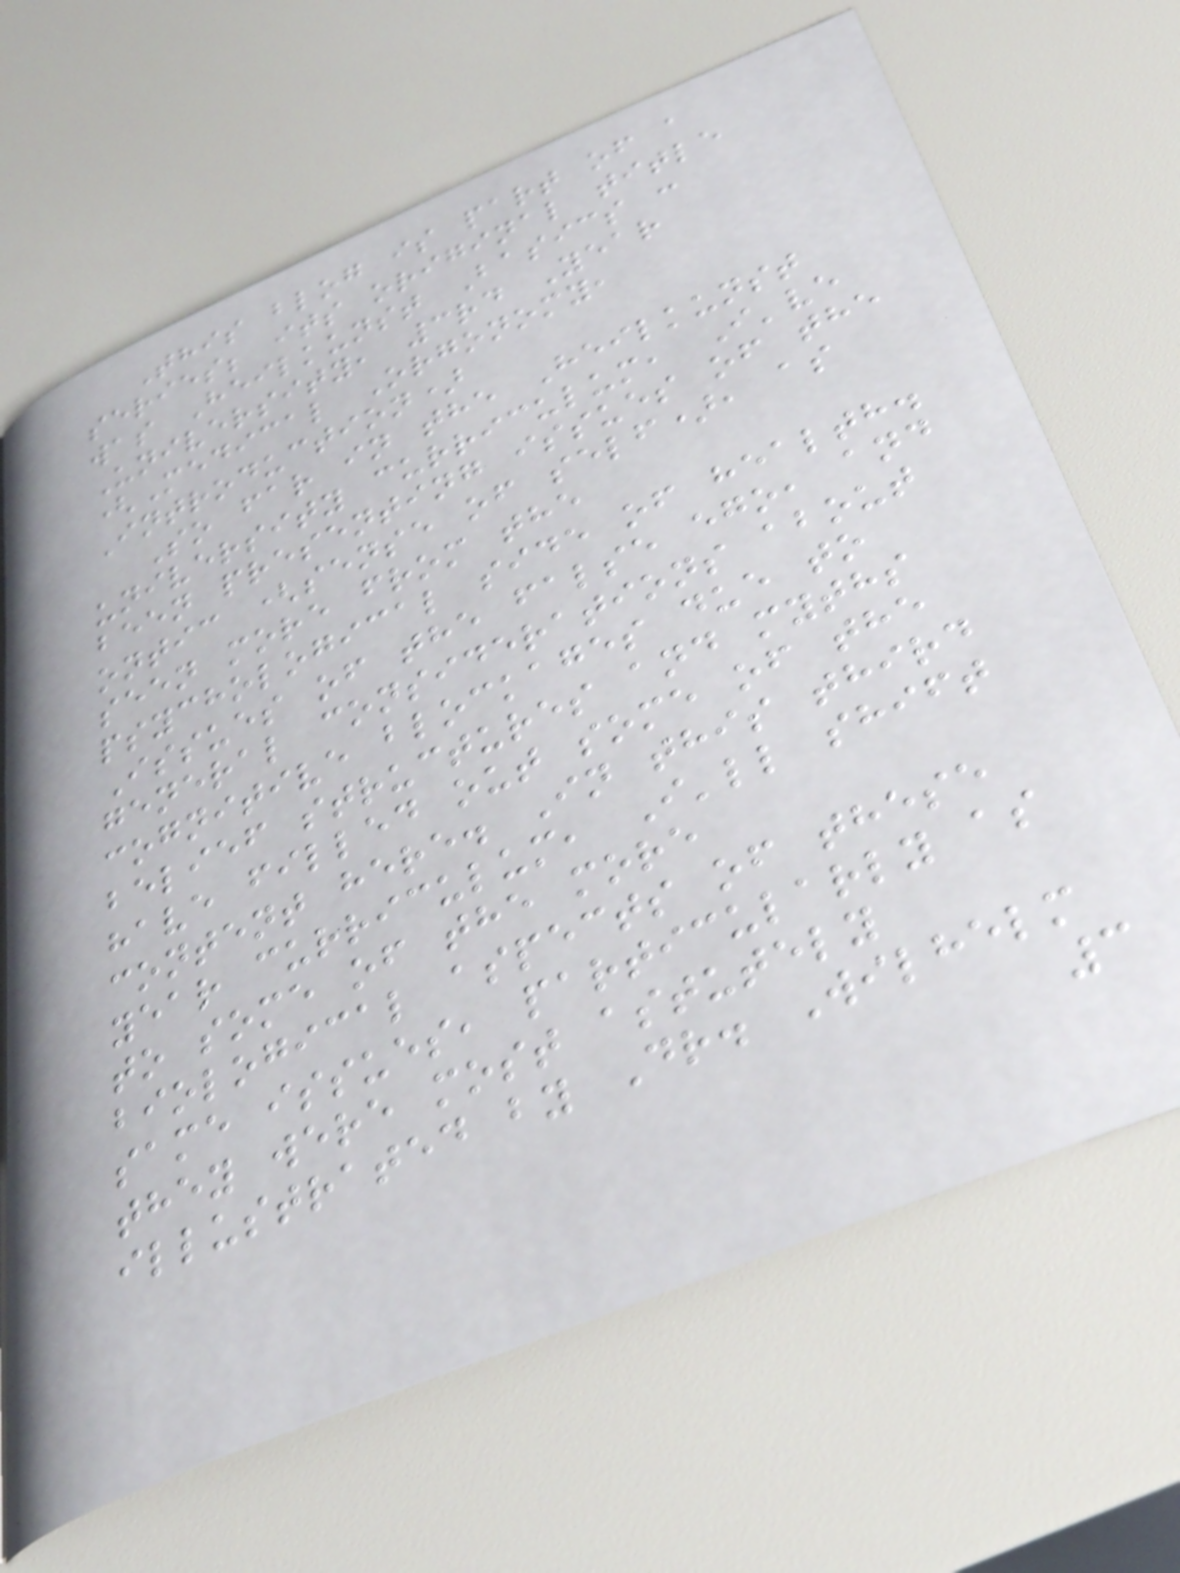This blog is part of a
series; its original title
was Heilkunst Basics :
University, 3rd Year
(Medical Orgonomy,
Introduction)
So far in the Heilkunst
university curriculum, I've
been presenting issues of the
ontic (sense of self), as
seen more from the
psychological side of health.
Issues of the false ego, and
general considerations about
cognitive blockages due to
belief structures and myths
have filled out some of the
content here. In this third
year curriculum, I'll shift
to some of the more
biological aspects of these
same issues, particularly as
they were most astutely
illustrated by Dr. Wilhelm
3
